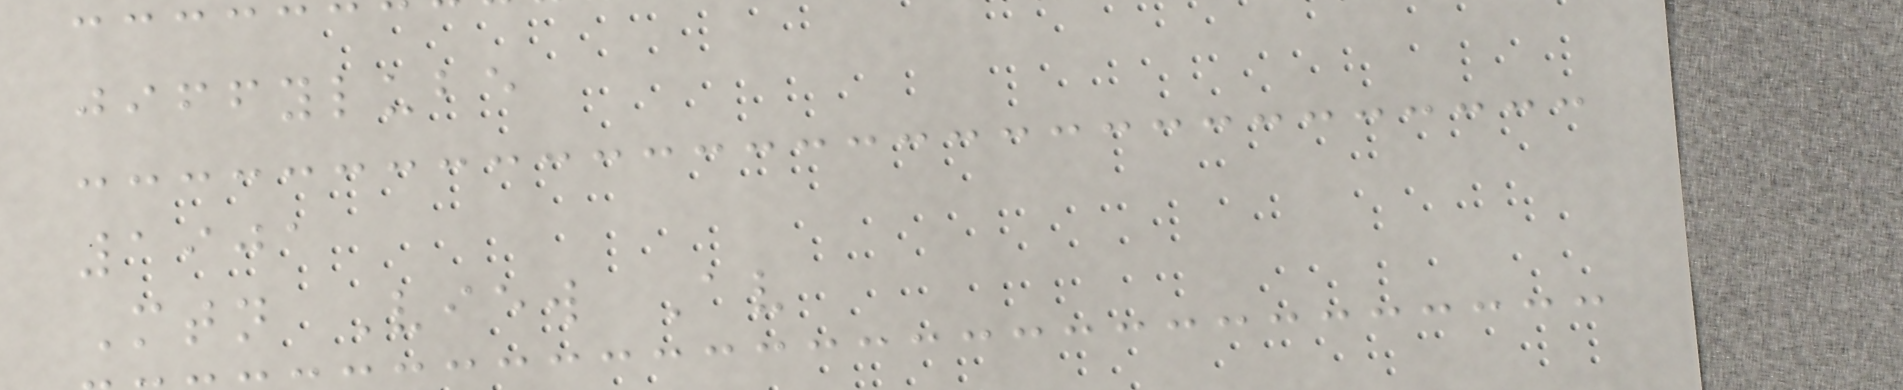jiffylube
1901
Mtn View Av
